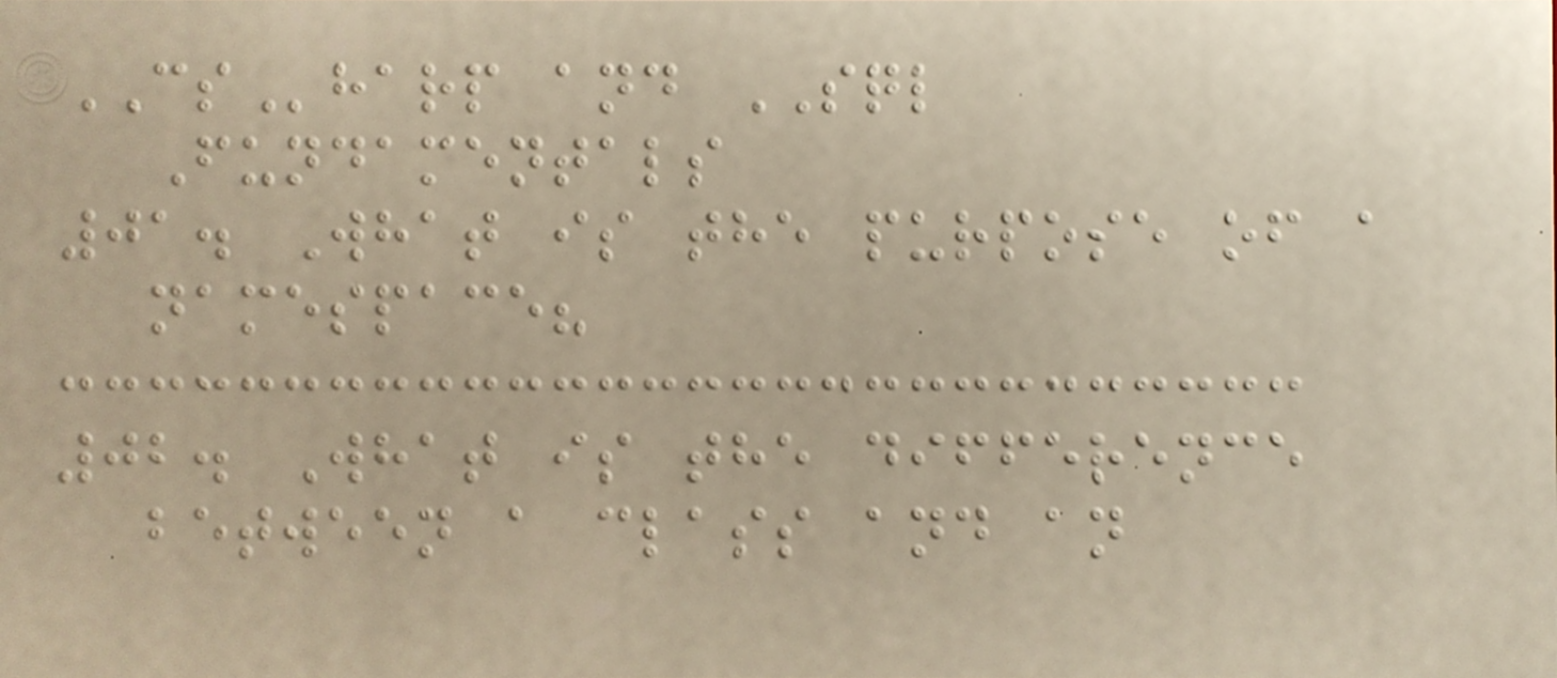CSharp and SQL
Fundamentals
01. What is the purpose of a
namespace?
02. What is the difference
between a class and an
